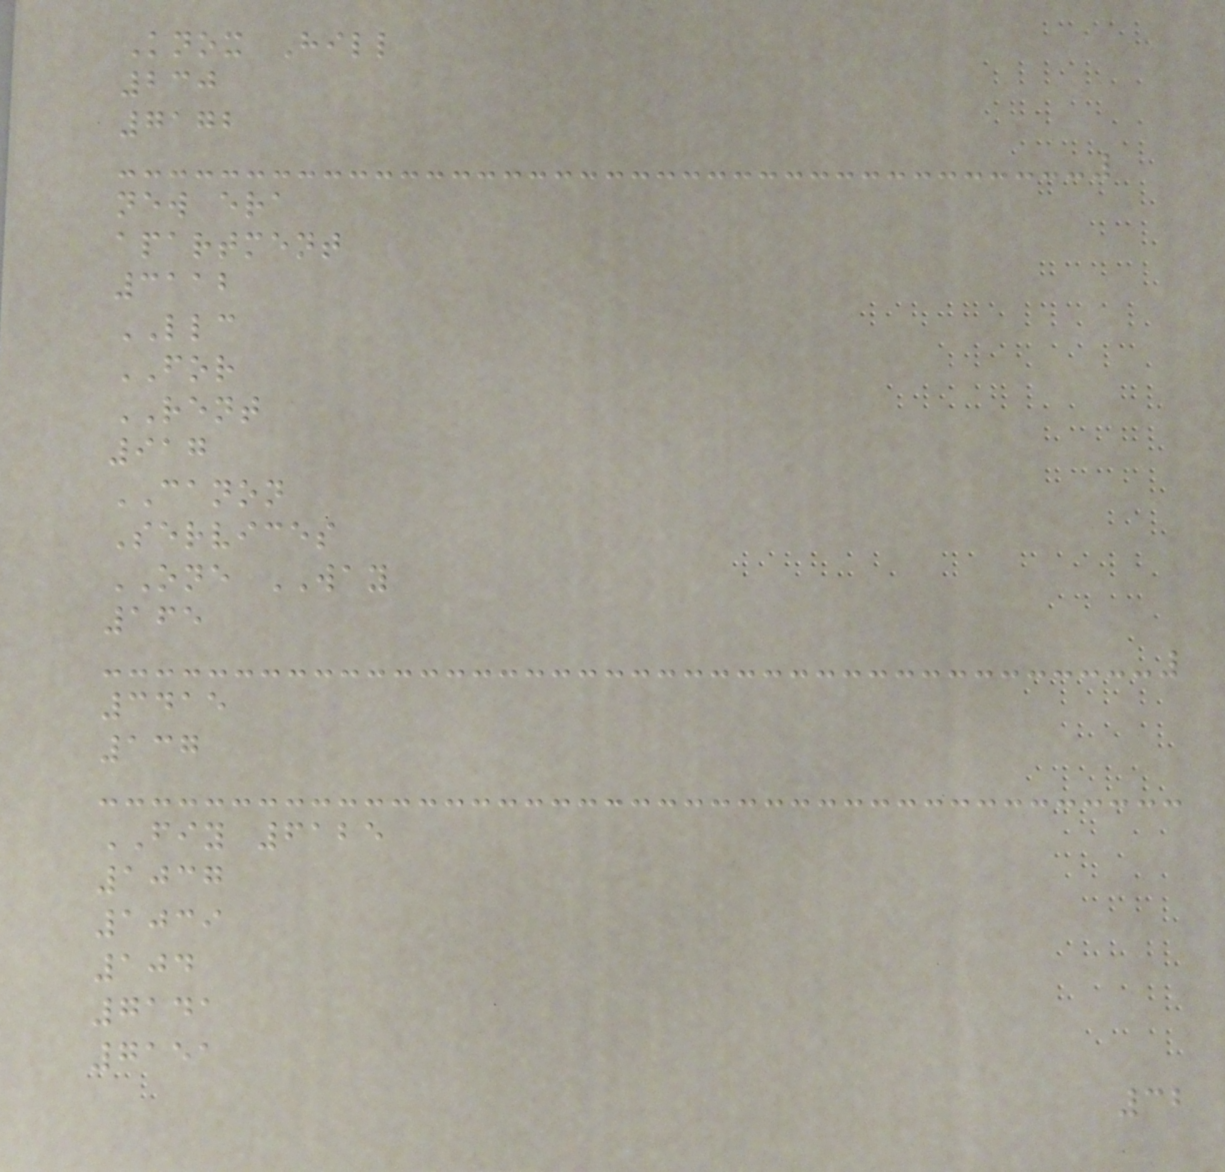Knox Hill
230
7172
new era
apartment
3112
LLC
FOR
RENT
917
CANON
Services
ONE WAY
165
3415
137
FIY 6125
1037
1039
104
7141
7151
32
